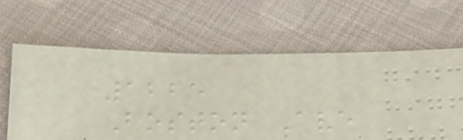1225
Boston Ave
